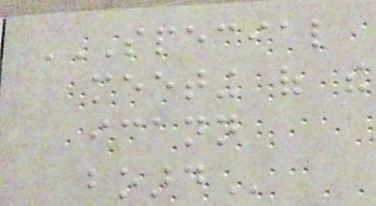SPECIAL
MEETING OF THE
ICANN
BOARD
